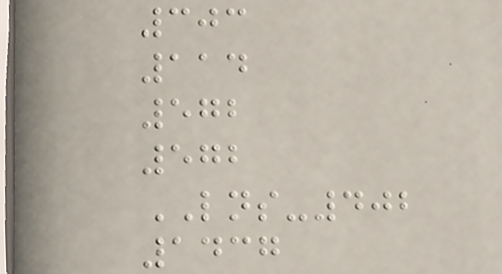303
114
572
572
LNS-402
1437
